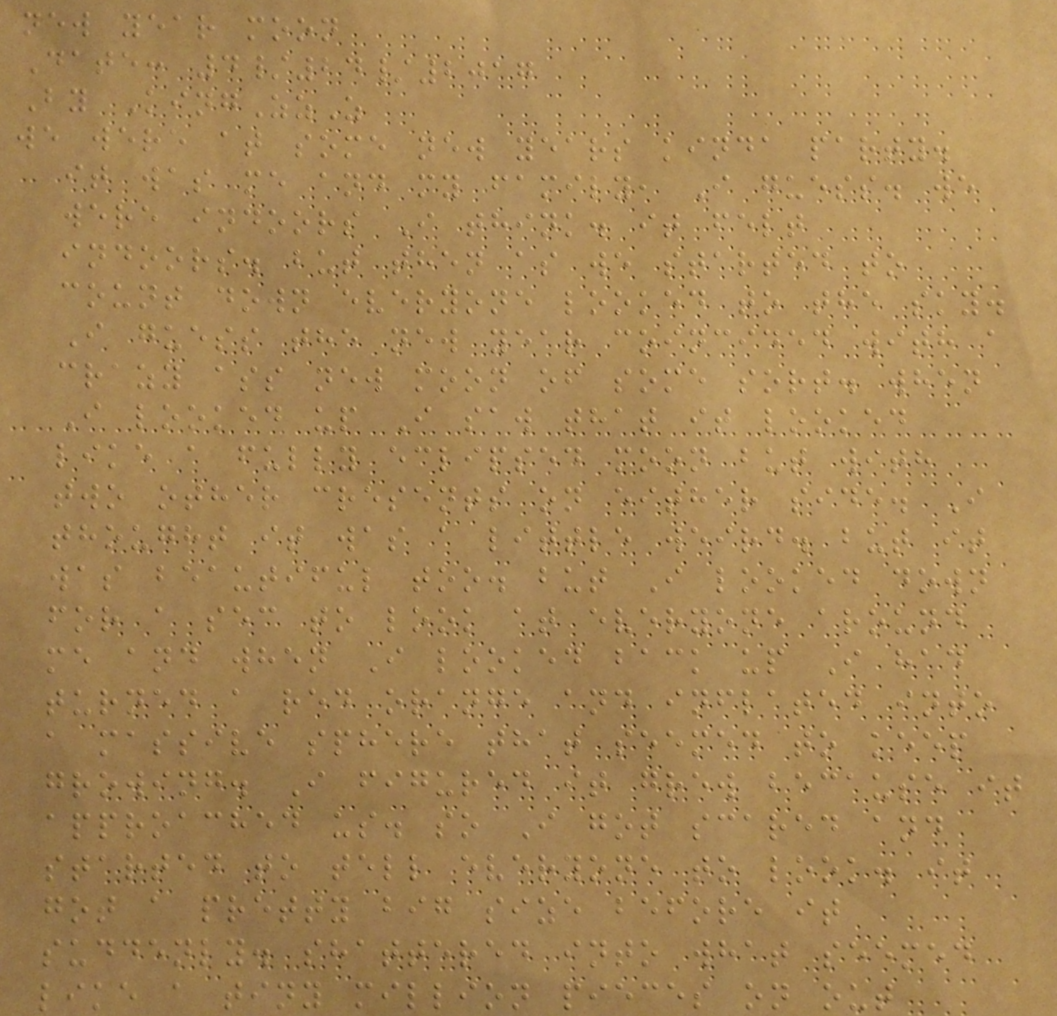new year moon
Date: 4/24/2017
By KingZzZ
we were at some new years kinda party.
it was me and my family, I guess. we
were indoors I think. it felt
indoors. but then as we started to
count down everyone looked to the sky.
I guess the new year coincided with a
crazy ass new moon of some sort. when
I looked up I saw that it looked
like a fully eclipsed moon but with
two other cresents on either side. I
thought it was a little weird. but it
was beautiful too. but I looked down
for a sec to look at everyone around
me and when I looked back up I had
turned a red orange and inflated into
a massive sphere that seemed to keep
growing. I figured it grew because it
approached us. so I got scared and
started to tell everyone to look. it
got a pretty big size before it
suddenly. shattered into what seemed
like a tiny million pieces on out
